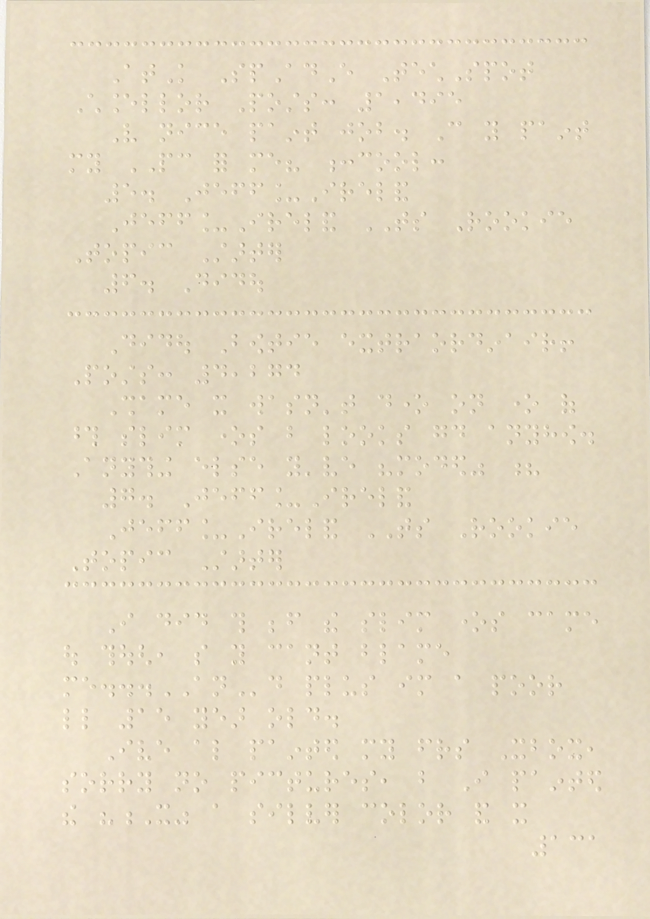AtK SpAdE TechSpot
Chancellor Posts: 1,495
Very nice paint job. Can you paint
my PC for me? :cool:
5. Jeff_Ireland
Jeff_Ireland TS Rookie
Topic Starter
6. Didou
Didou Bowtie extraordinair!
Posts: 4,274
Shame it wasn't done on one of
those slim ones but looks good anyhow.
Anything else you've "moded" ?
7. Jeff_Ireland
Jeff_Ireland TS Rookie
Topic Starter
I did this before the slim ones came
out though, so you cant blame
me...ANd plus im a poor
little 15 year old.
Ive also painted my friends Xbox,
sorry no pictures, but I painted
the "X" a silver color and it
131
